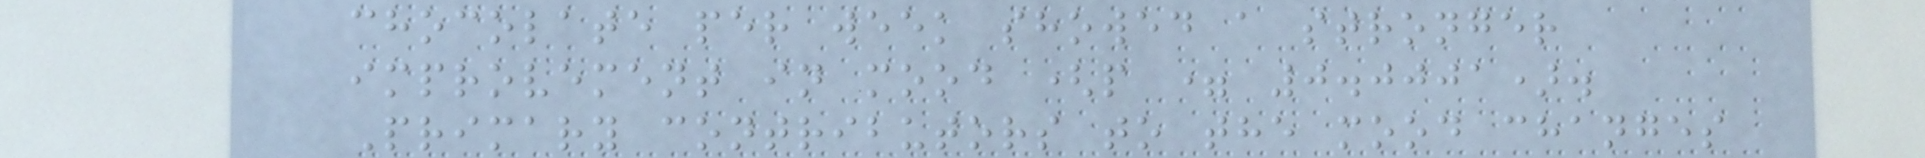chocolate per week showed a stronger
improvement in mood (p = 0.0001).
Primary contributors to the mood changes
